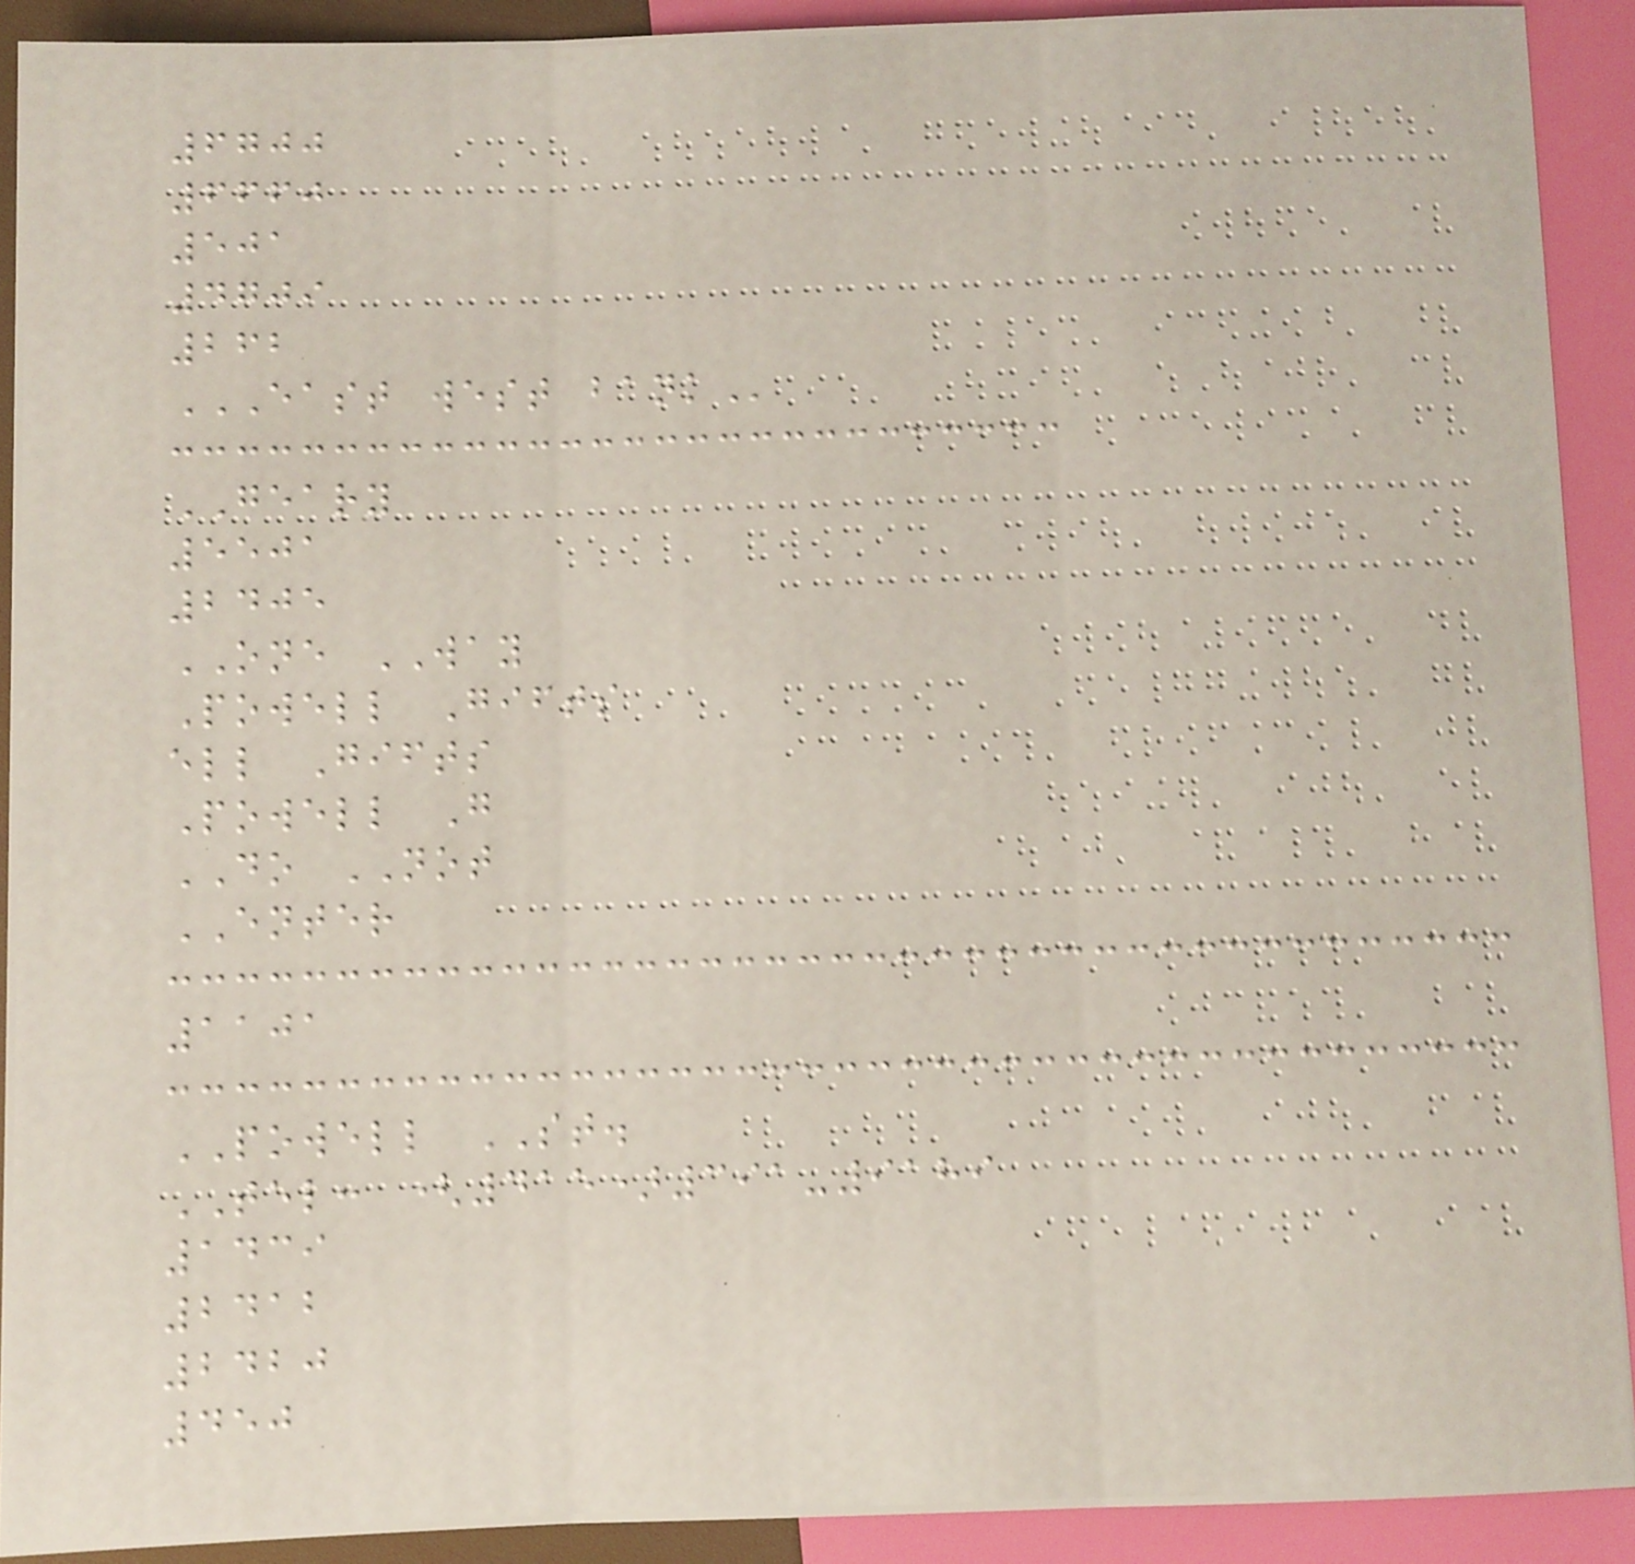6700
6660
501
4709
262
EAST WEST BANK
GEARY
5501
2405
ONE WAY
Powell Gifts
ell Gifts
Powell G
DO NOT
ENTER
1101
POWELL ST.
TEL: (415)391-9189
1439
2412
2420
450
